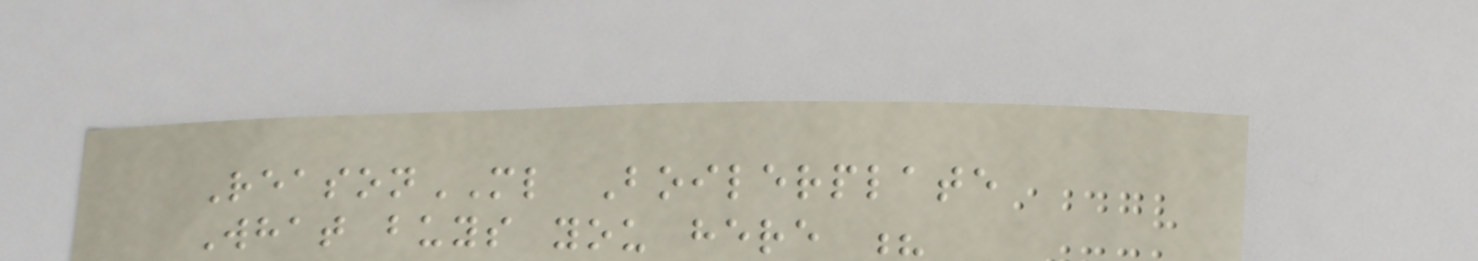ReasonML Boilerplate
What buys you here ?
